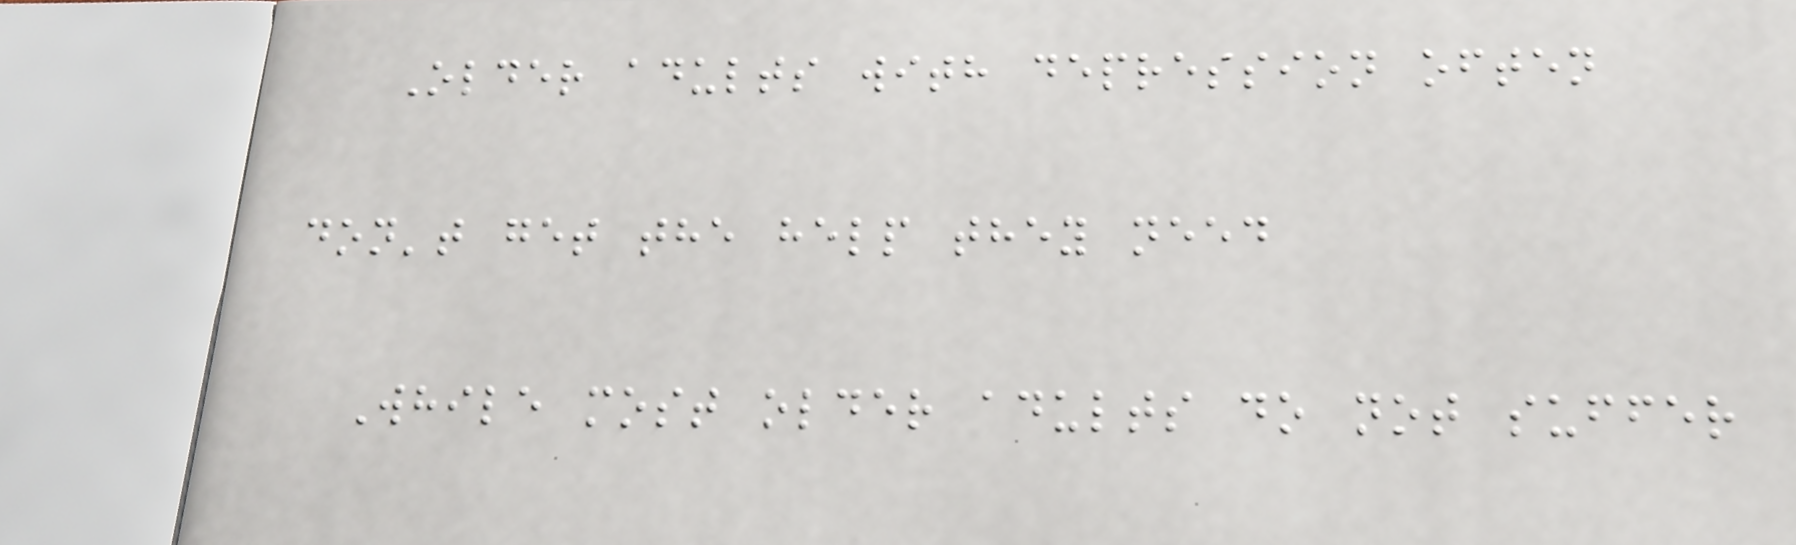Older adults with depression often
don't get the help they need
While most older adults do not suffer
